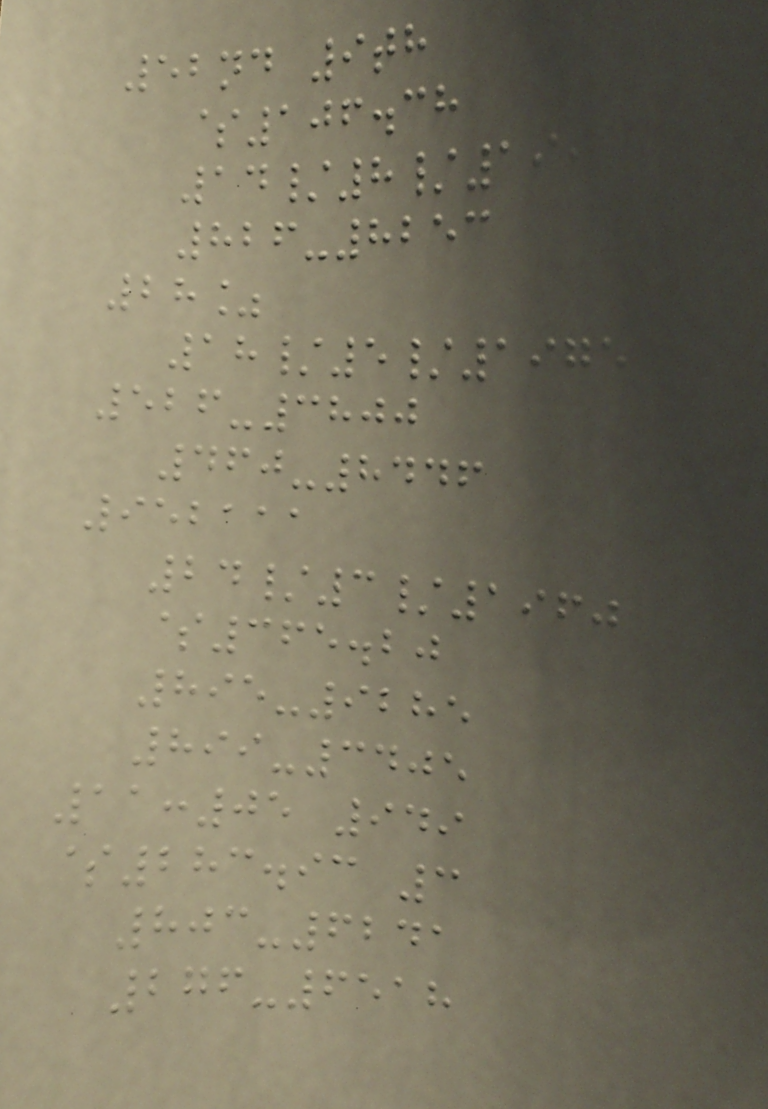52nd 9th
$106.38
14/8/1901
826-8253
28%
18/5/1975
526-3800
460-8446
952111
24/3/1960
$365.20
895-9285
899-3405
11:05 949
$283.93 3
803-6241
276-6518
